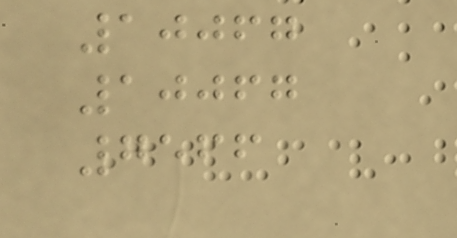10067
10067
7566
